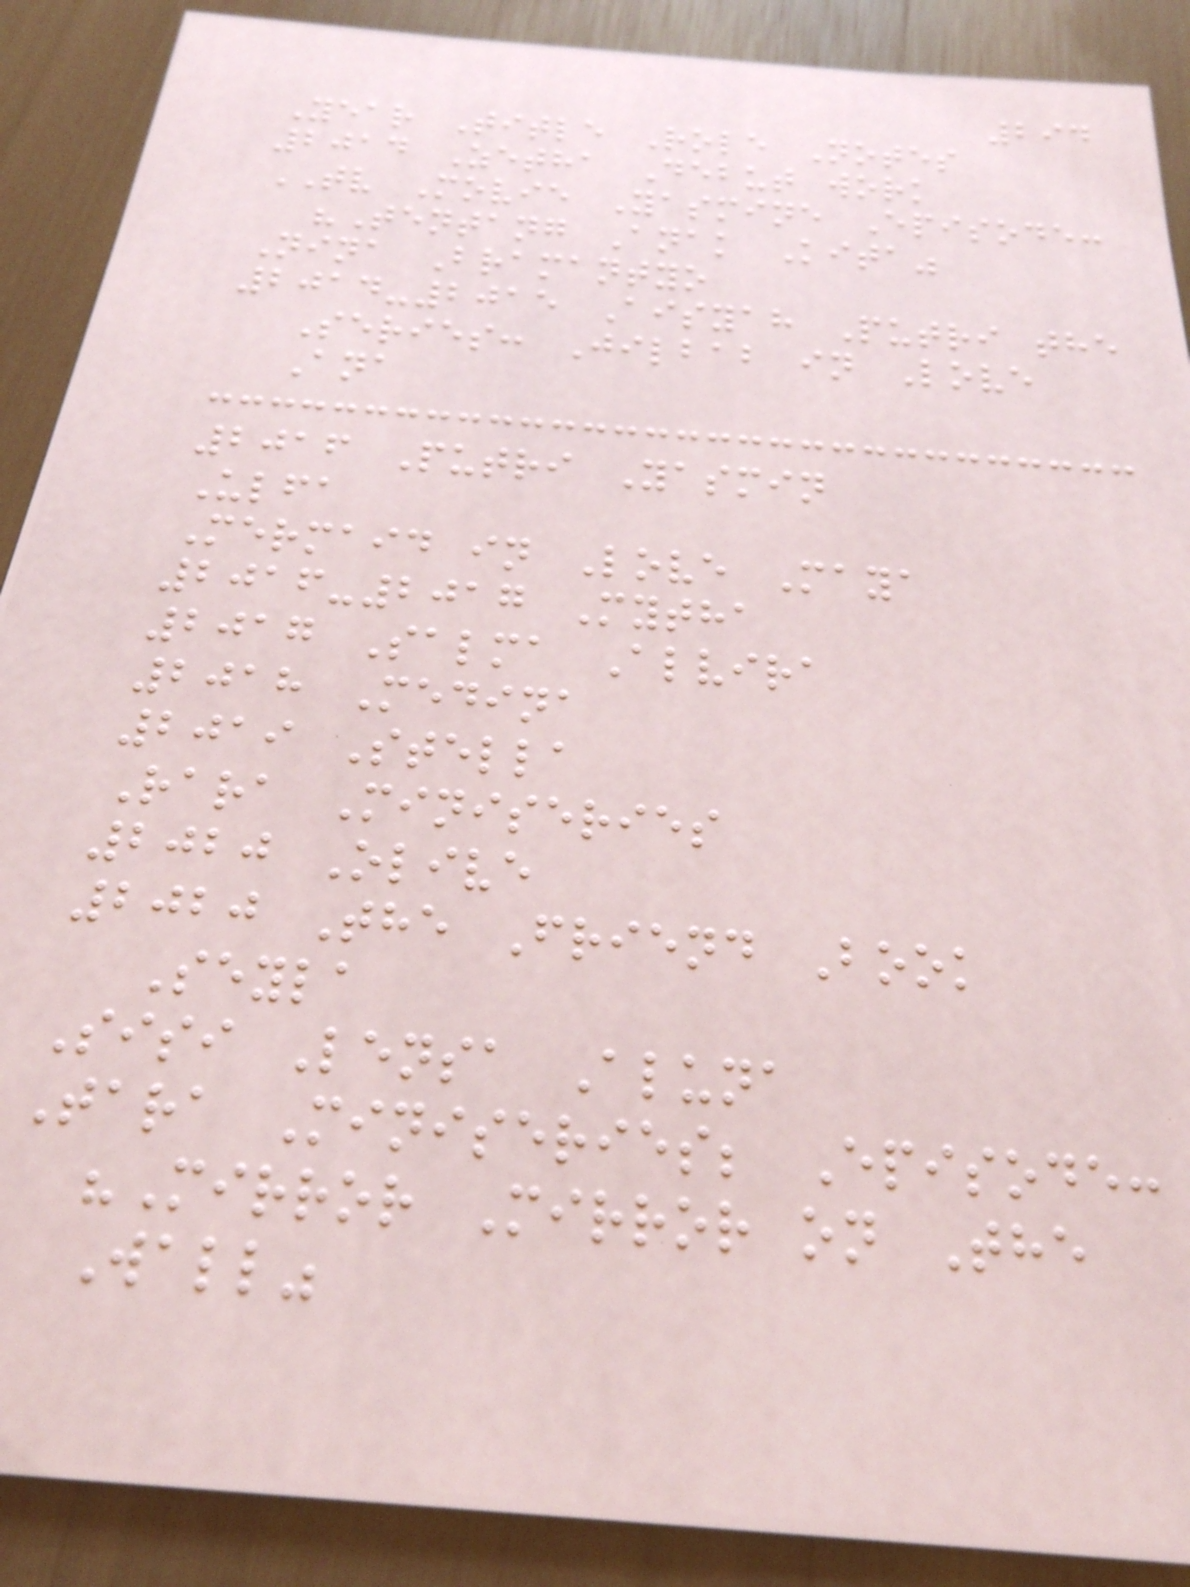294
Year Title Role Notes
2014 Zetha Debut work
TV Movie Yasmine Episode:
"Tentang Anak Kita"
Nina Bramantyo
2014-2015 Aisyah Putri the
Series: Jilbab in Love
Ana
2016 Putri Yasmin
Ulfa
Mermaid in Love Maya
2016-2017 Mytha
2017 Salma Alvira
2018 Medina
2019 Stella
Rara Miniseries
2020 Olive
2020 The Friend Book
Seyla
Sisi Lensa Aluna
Tara Miniseries; Episode:
"Mirror Mirror on The
Wall"
